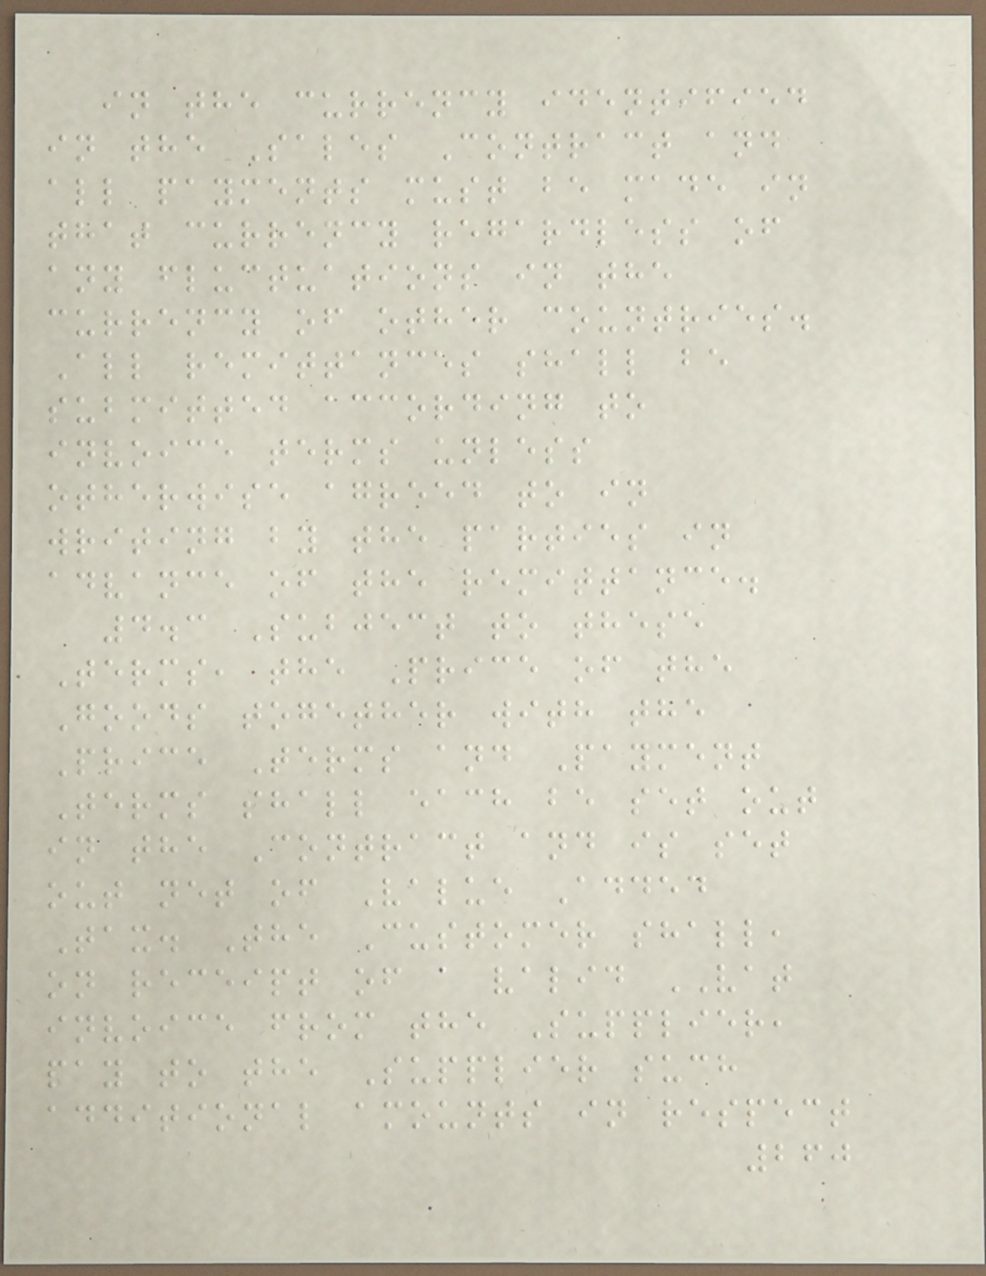in the currency identified
in the Sales Contract and
all payments must be made in
that currency regardless of
any fluctuations in the
currency of other countries.
All remittances shall be
submitted according to
invoice terms unless
otherwise agreed to in
writing by the parties in
advance of the remittance.
4.3 Subject to these
Terms, the Price of the
Goods together with the
Price Terms and Payment
Terms shall each be set out
in the Contract and is set
out net of Value Added
Tax. The Customer shall,
on receipt of a valid VAT
invoice from the Supplier,
pay to the Supplier such
additional amounts in respect
260
